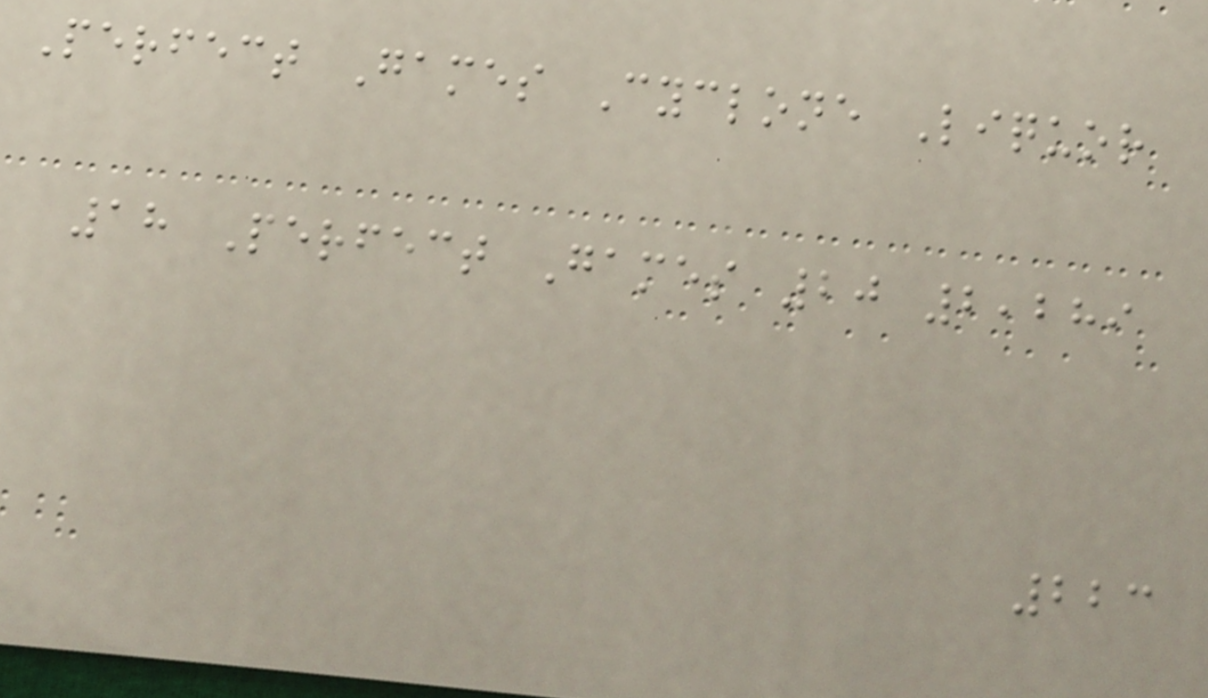Perfect Games Cyclone Liquor
18 Perfect Games 20 2,289
223
